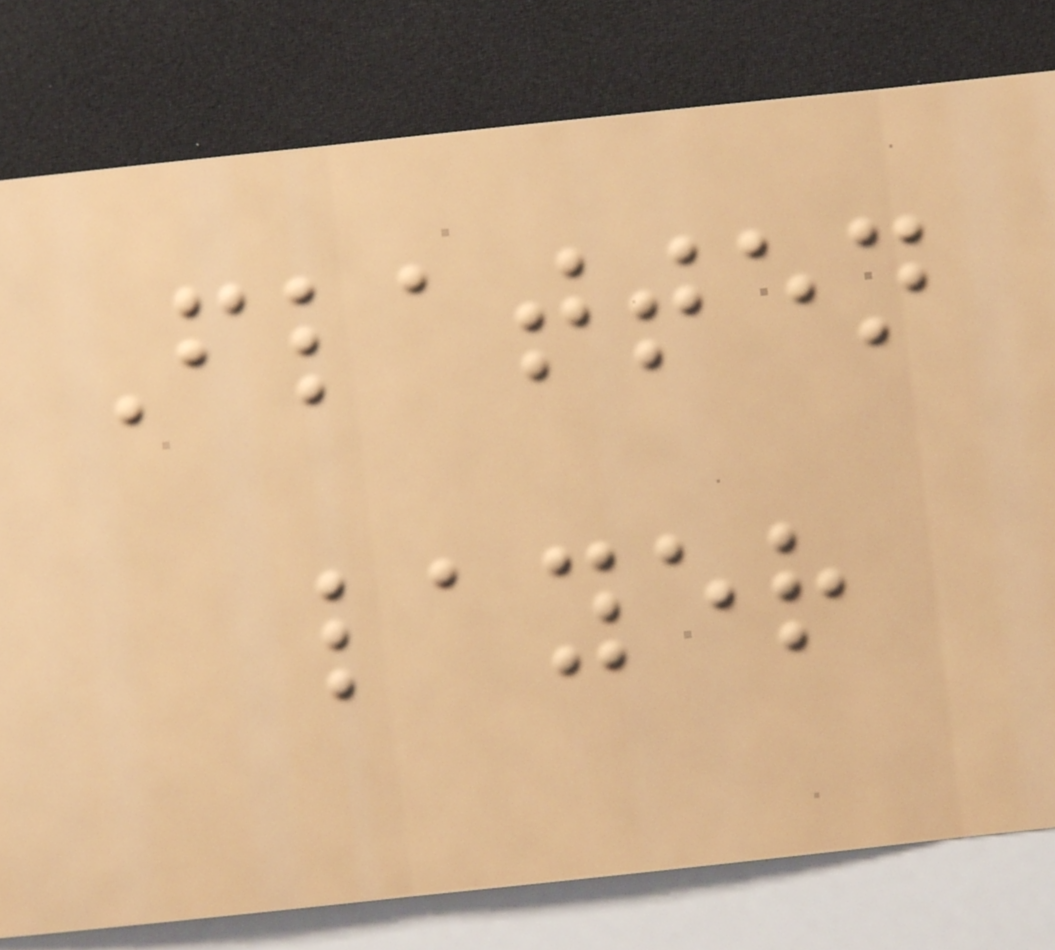Flatten
layer
